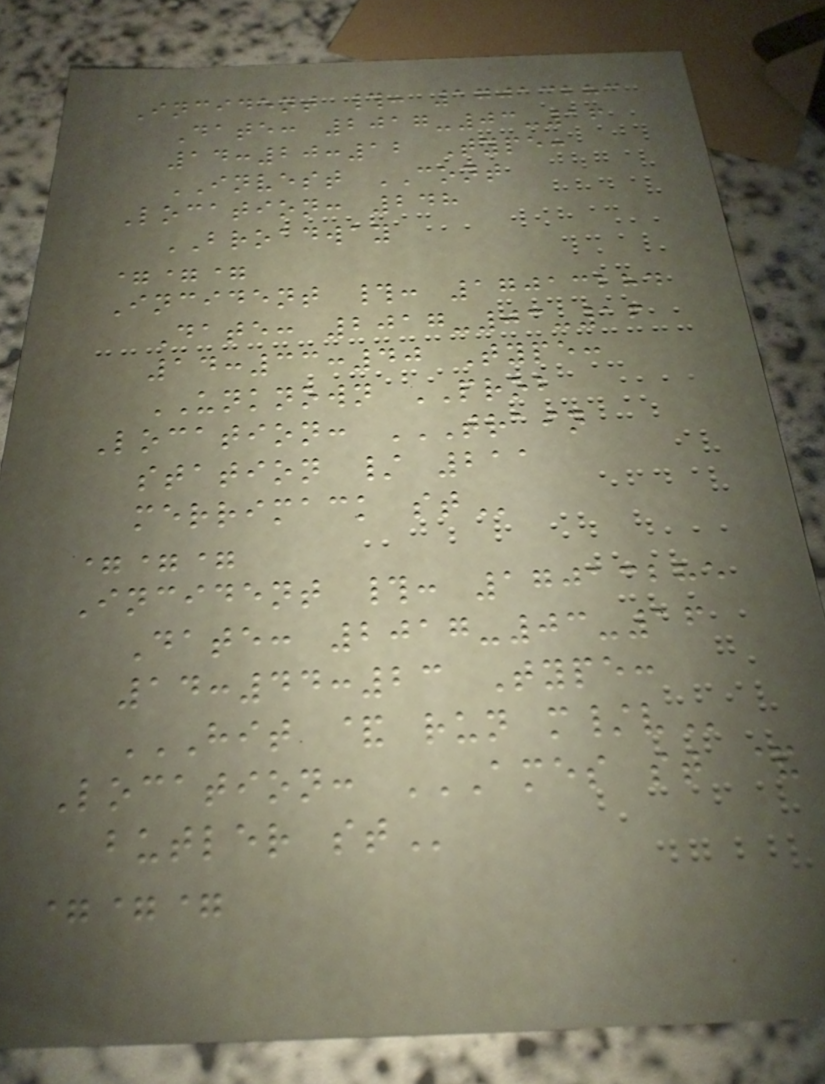Incident #: 17013283
Date: 2017-03-16
14:20:12 Type:
INVEST CONT
Location: 248
BROADWAY
===
Incident #: 17013284
Date: 2017-03-16
14:33:40 Type:
UNKNOWN PROB
Location: TRAIN
STATION / 211
MERRIMACK ST
===
Incident #: 17013285
Date: 2017-03-16
14:44:23 Type:
HIT & RUN M/V
Location: AMES ST &
BUTLER ST
===
